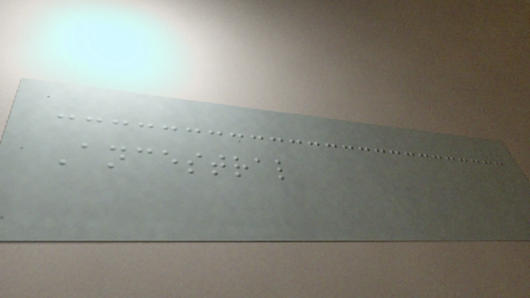Ancestral
